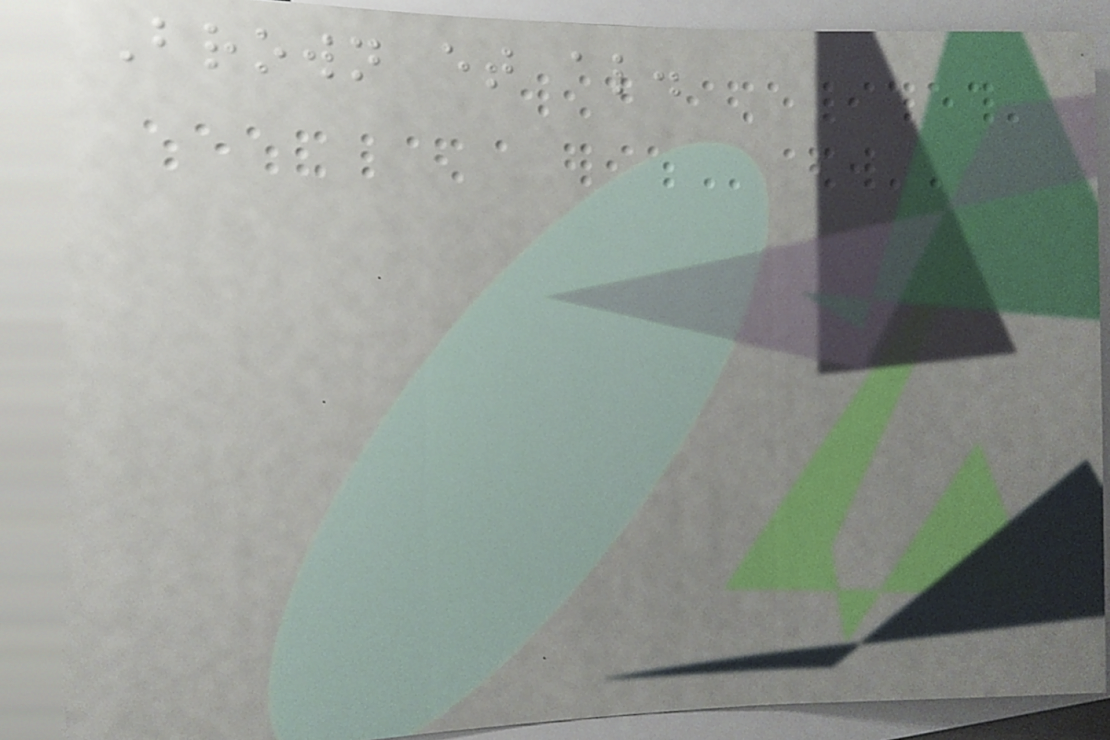Brown et al.
